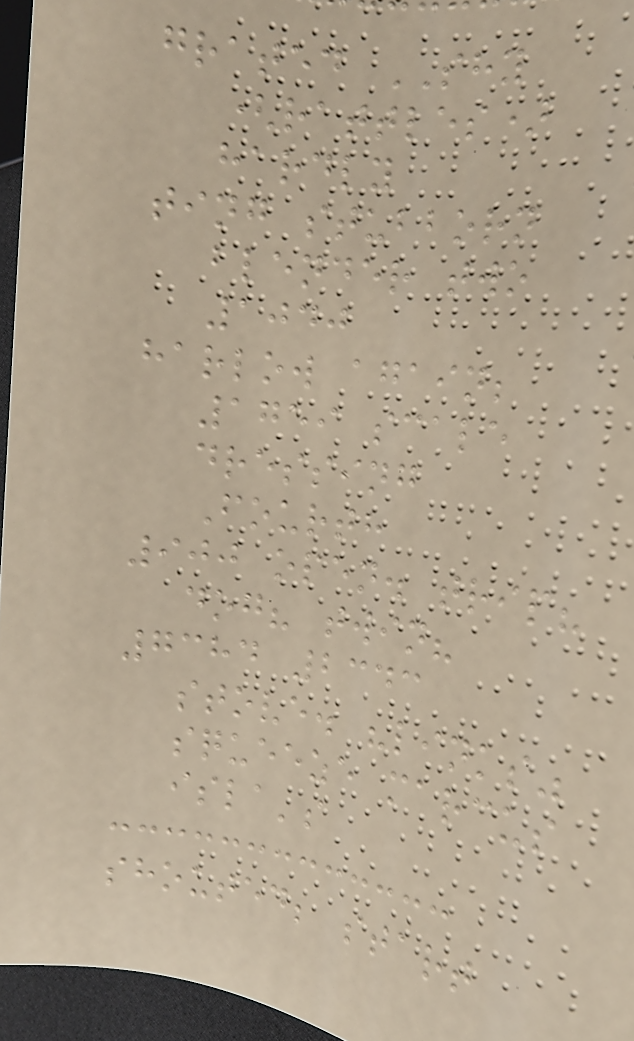grated SHY
(rattles)
hardly
ting stubborn
blender two
1040
harlow again;
1759 scale
dressing
Fourth
900 open. trip?
dog? twin?
7384 2343
stove. "links"
squeeze marcus
isla's
shouted; start
